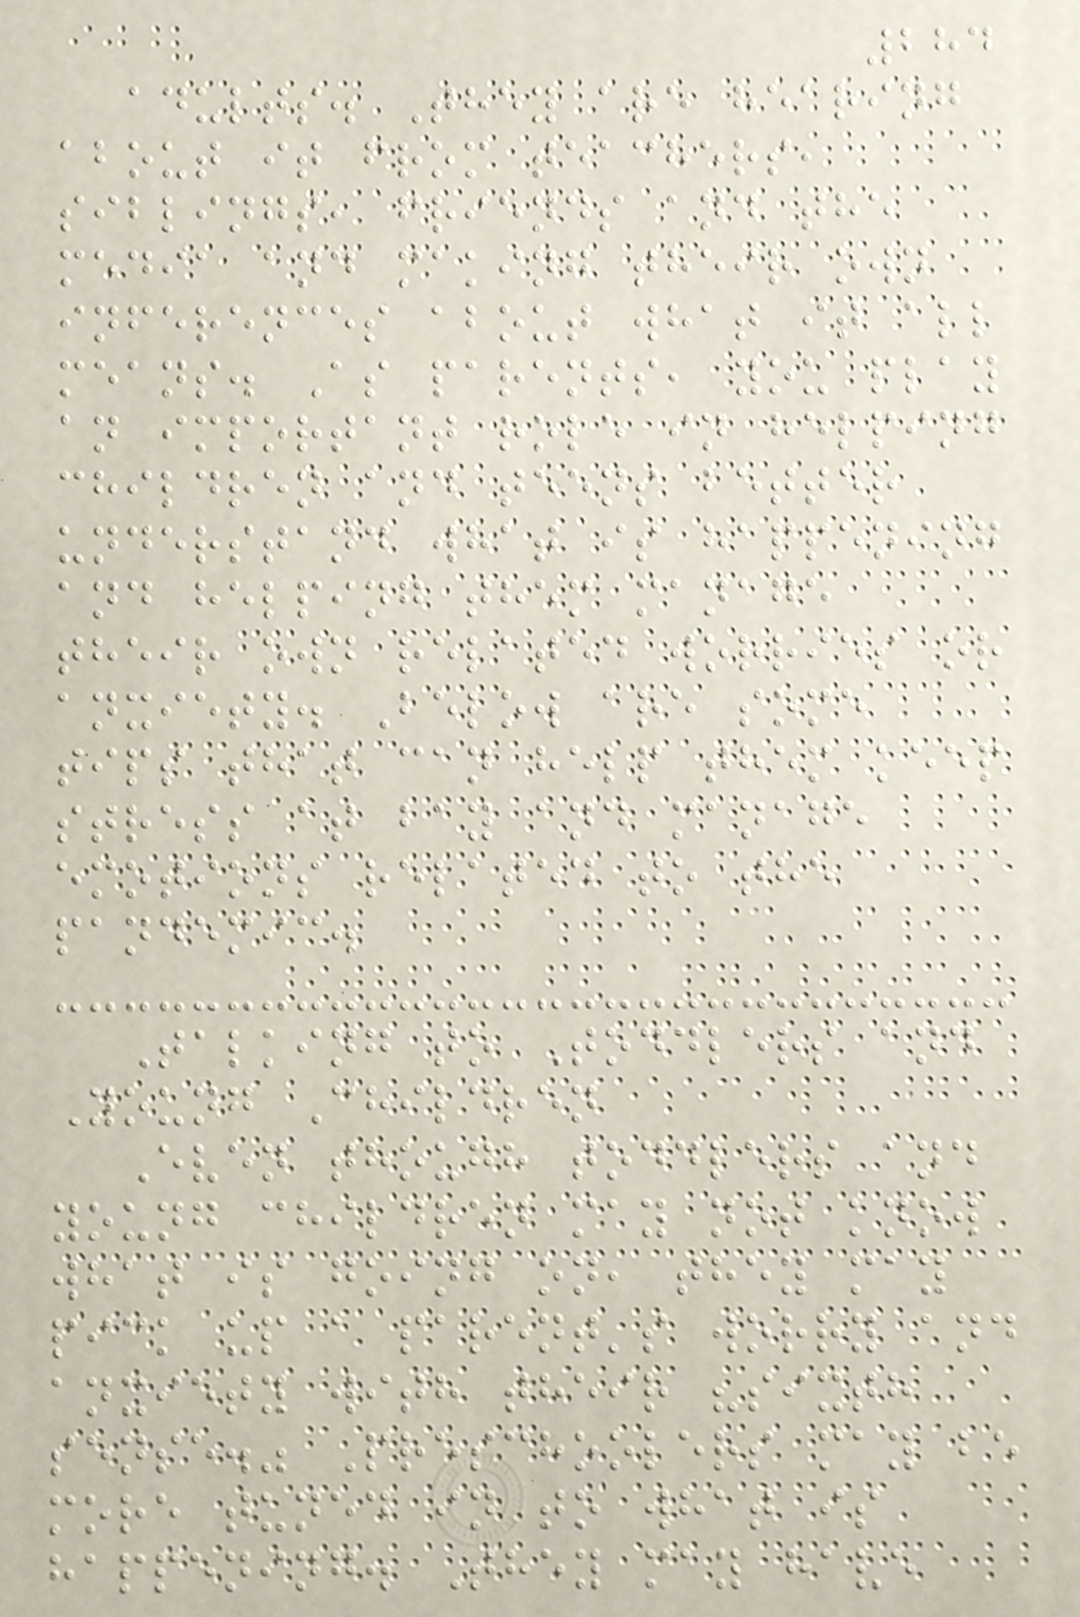284
adults. They are hearing
about it from teachers,
siblings, friends and the
media and making their own
inferences about what it all
means. As parents, you play
an important role in helping
children and teens better
understand what is happening
and helping them manage
their own related worries or
anxiety. Below are some
tips that can help them keep
stress at bay and manage
emotions related to the
pandemic.
Talking to Toddlers and
Young Children
Even though toddlers and
young children may not know
what is going on, they may
pick up a parent's worry and
anxiety with their "sixth
sense." Preschoolers may be
more tuned in to what is
happening. They may have
